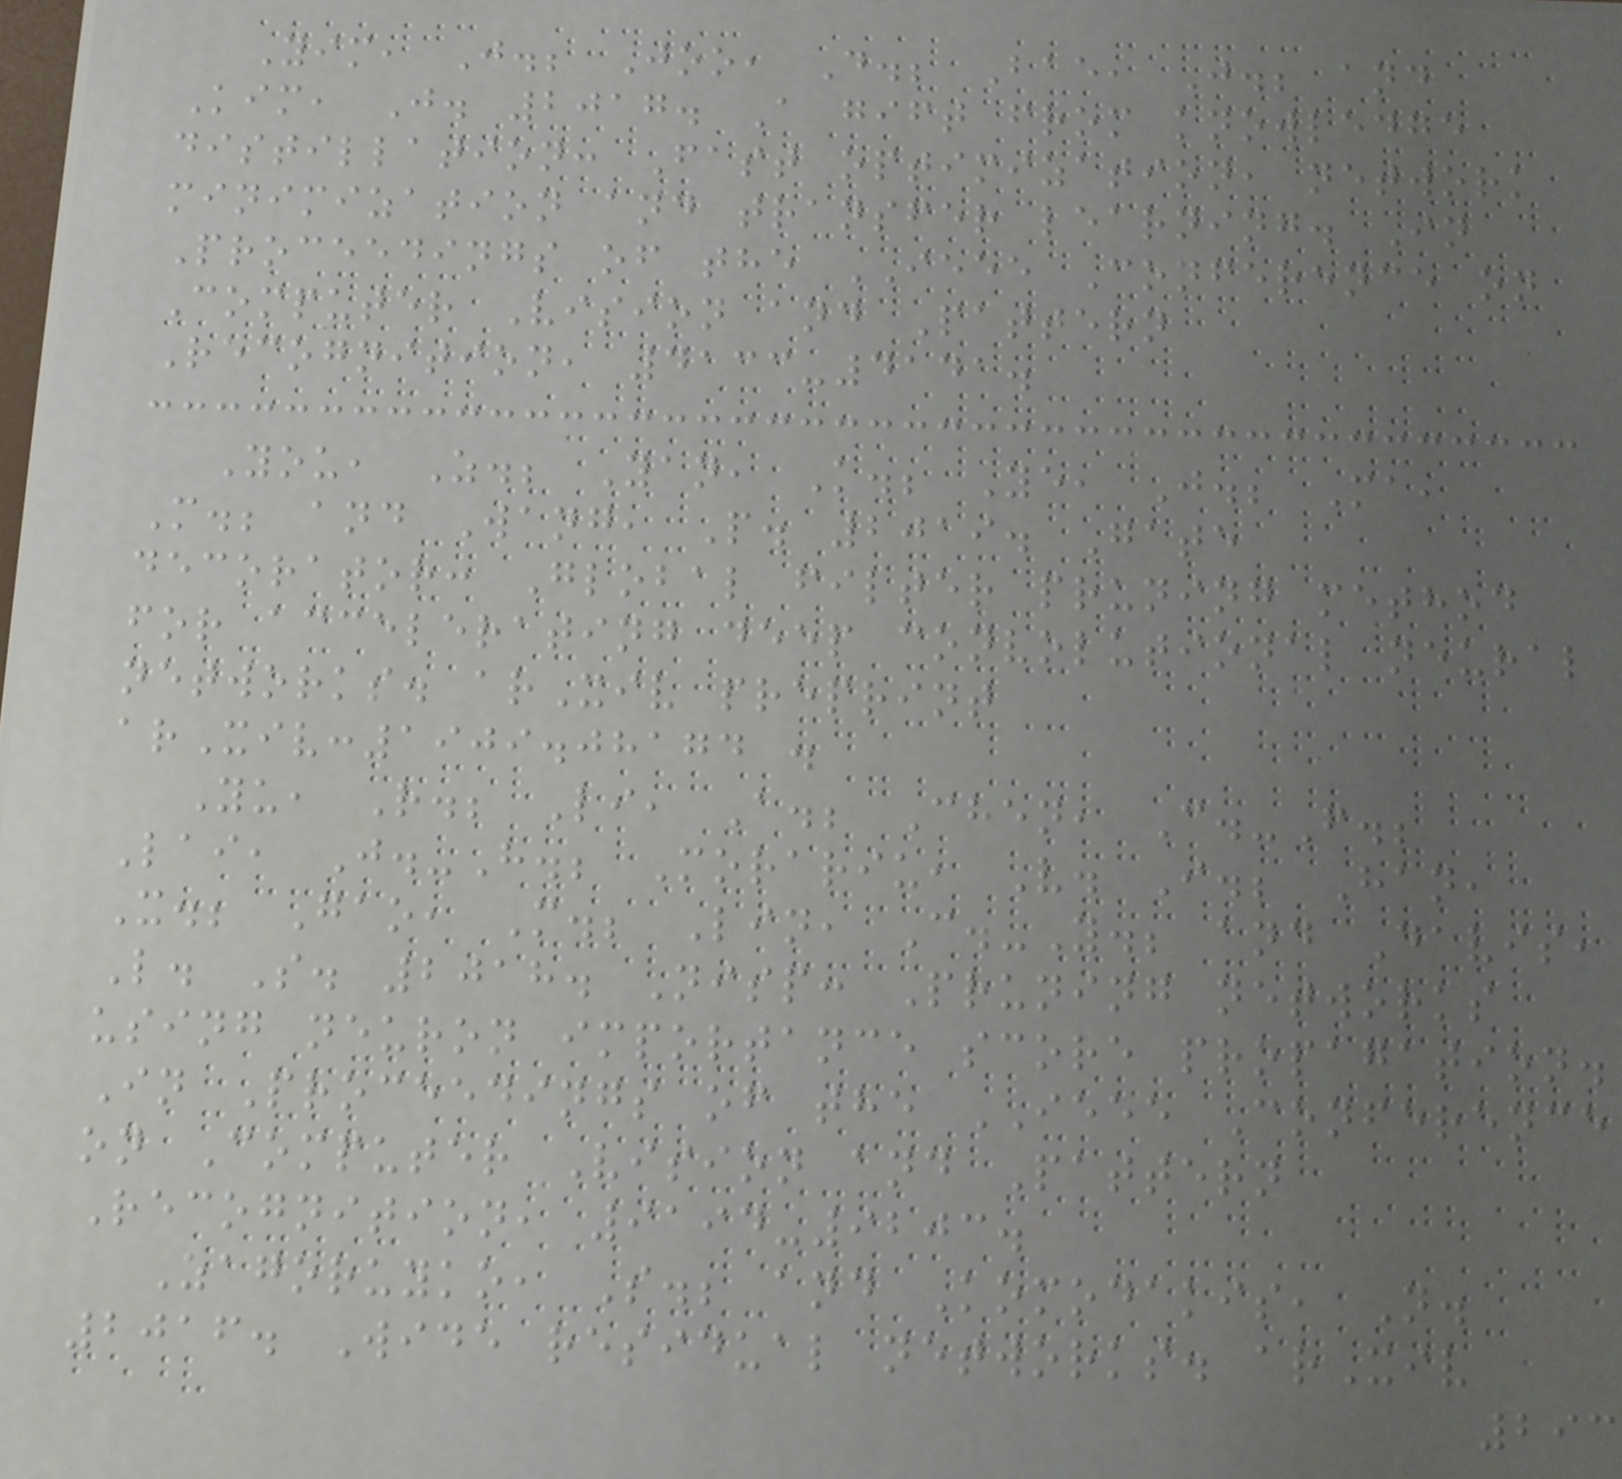Yim, J.; Joo, D.; Bae, J.; and
Kim, J. 2017. A gift from knowledge
distillation: Fast optimization, network
minimization and transfer learning. In
Proceedings of the IEEE Conference on
Computer Vision and Pattern
Recognition, 4133-4141.
You, Z.; Yan, K.; Ye, J.; Ma,
M.; and Wang, P. 2019. Gate
decorator: Global filter pruning method
for accelerating deep convolutional neural
networks. arXiv preprint
arXiv:1909.08174 .
Yu, R.; Li, A.; Chen, C.-F.;
Lai, J.-H.; Morariu, V. I.; Han,
X.; Gao, M.; Lin, C.-Y.; and Davis,
L. S. 2018. Nisp: Pruning networks
using neuron importance score propagation.
In Proceedings of the IEEE Conference
on Computer Vision and Pattern
Recognition, 9194-9203.
Zagoruyko, S.; and Komodakis, N.
2016. Wide residual networks. arXiv
293
